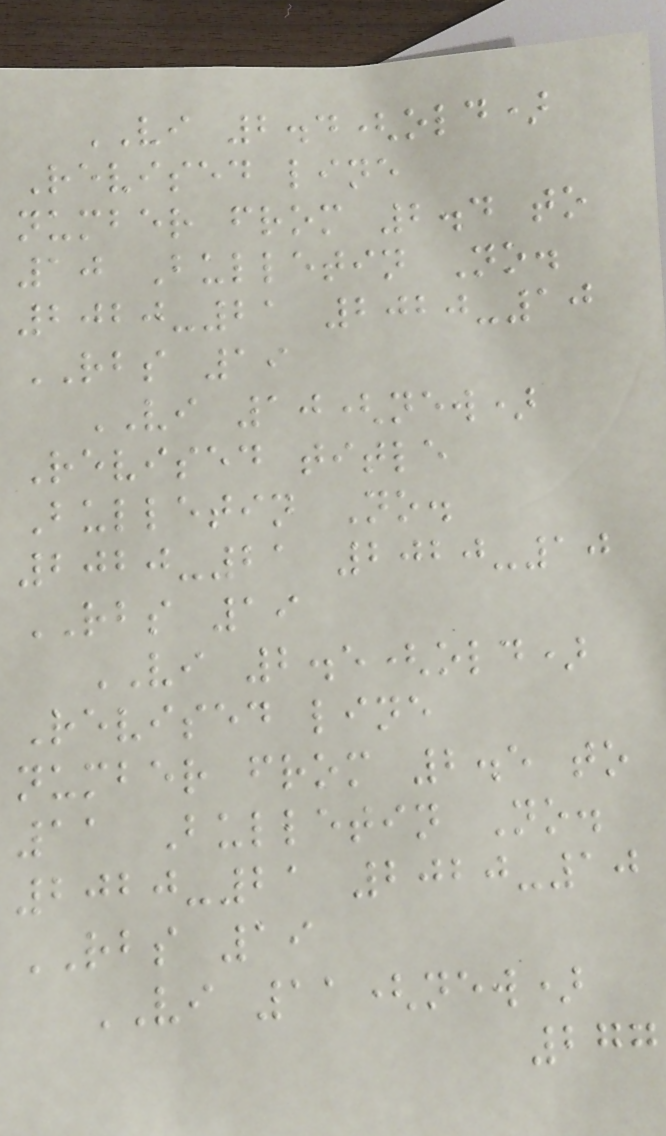VI 2.4(old)
Revised line
number from 2.4 to
10 Bulletin No.
2020-21 2020-10
RBS 19
VI 10(new)
Revised title
Bulletin No.
2020-21 2020-10
RBS 19
VI 2.5(old)
Revised line
number from 2.5 to
11 Bulletin No.
2020-21 2020-10
RBS 19
VI 11(new)
277
